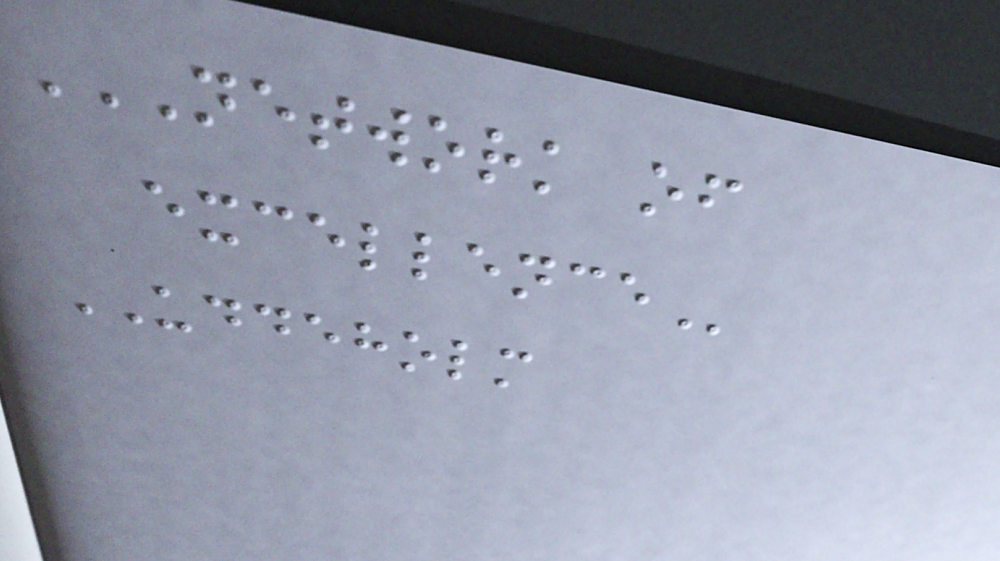NETWORK OF
EXCELLENCE
UDDEHOLM
